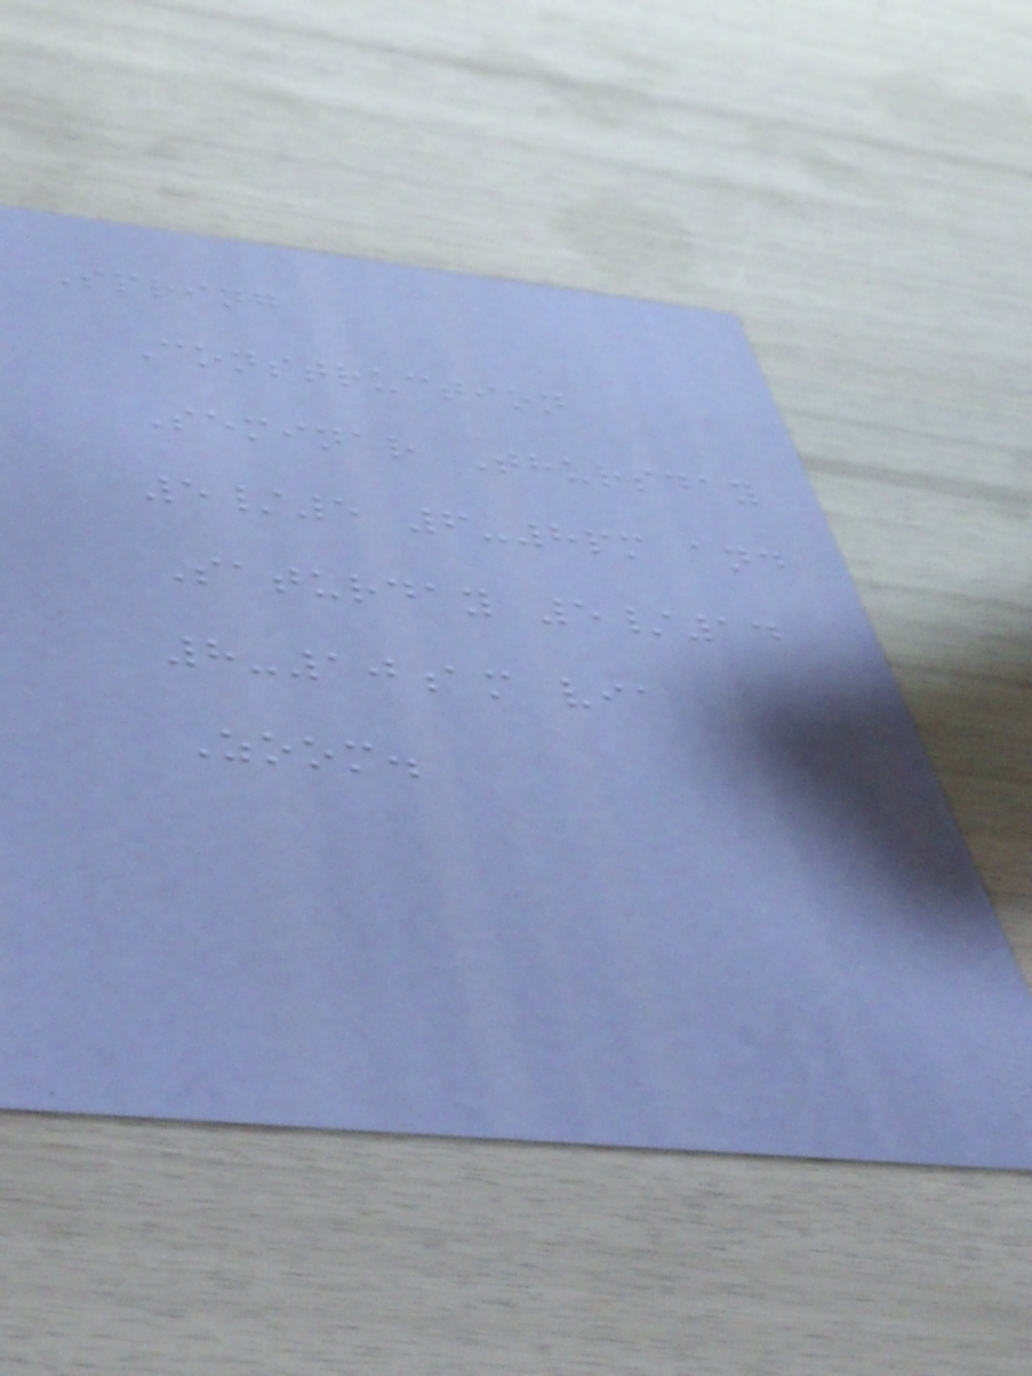Spring
Construction
Seminar Thursday
5/5 6-8pm and
Saturday 5/14
8-10am via
Zoom.
